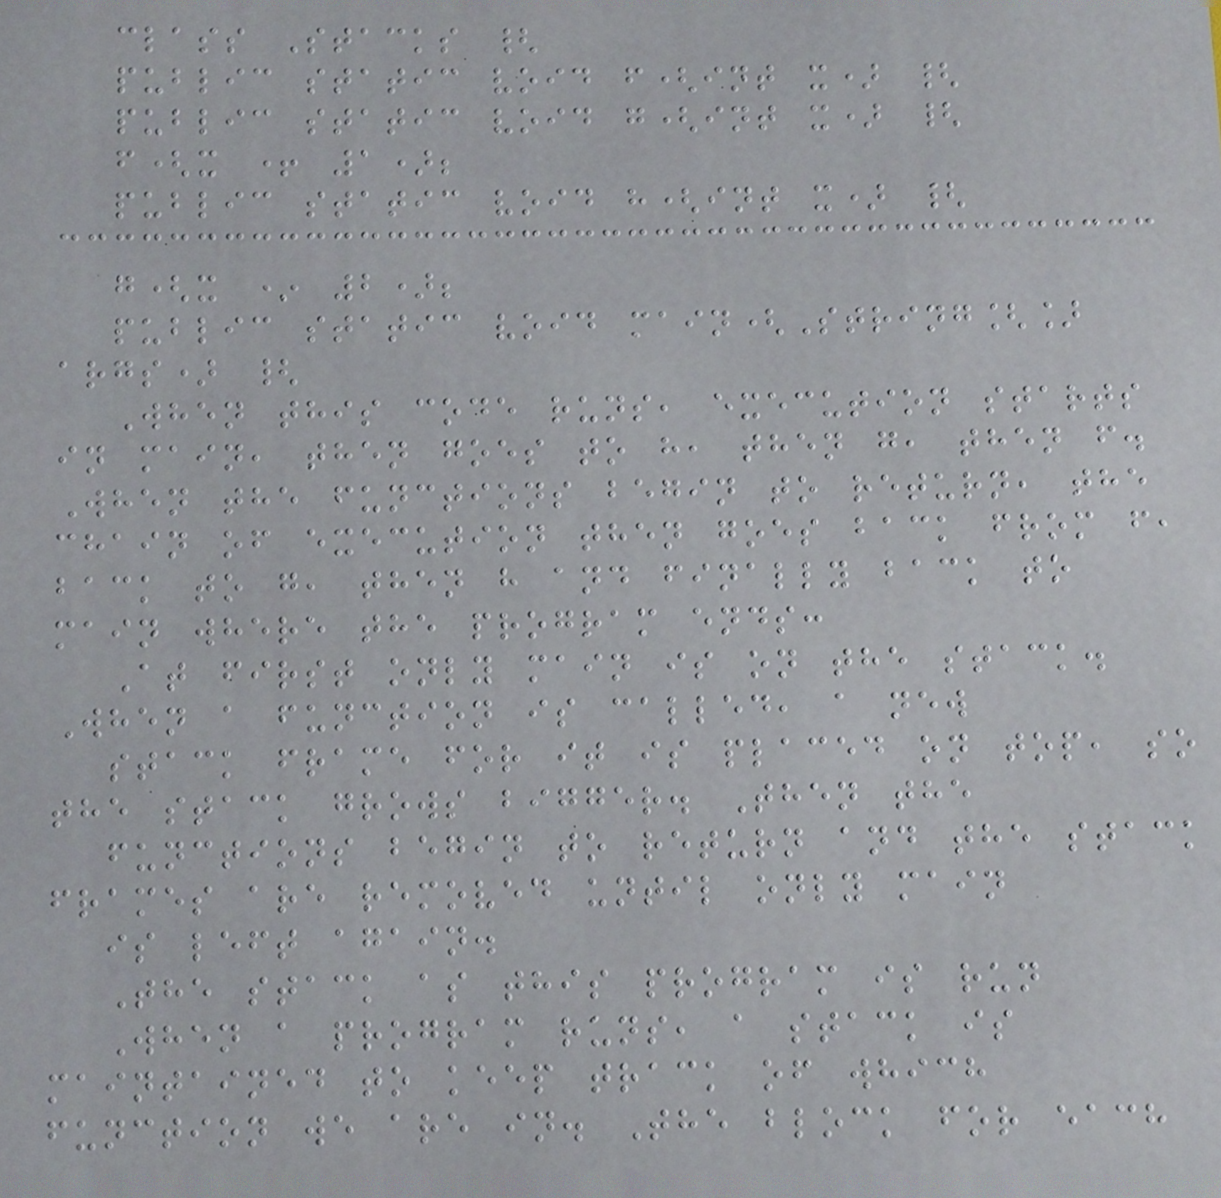class Stacks {
public static void f(int x) {
public static void g(int x) {
f(x + 1);
public static void h(int x) {
g(x * 2);
public static void main(String[]
args) {
When this code runs, execution starts
in main, then goes to h, then g, then f.
When the functions begin to return, the
chain of execution then goes back from f,
back to g, then h and finally back to
main where the program ends:
At first only main is on the stack.
When a function is called, a new
stack frame for it is placed on top, so
the stack grows bigger. Then the
functions begin to return and the stack
frames are removed until only main
is left again.
The stack as this program is run
When a program runs, a stack is
maintained to keep track of which
function we are in. The block for each
